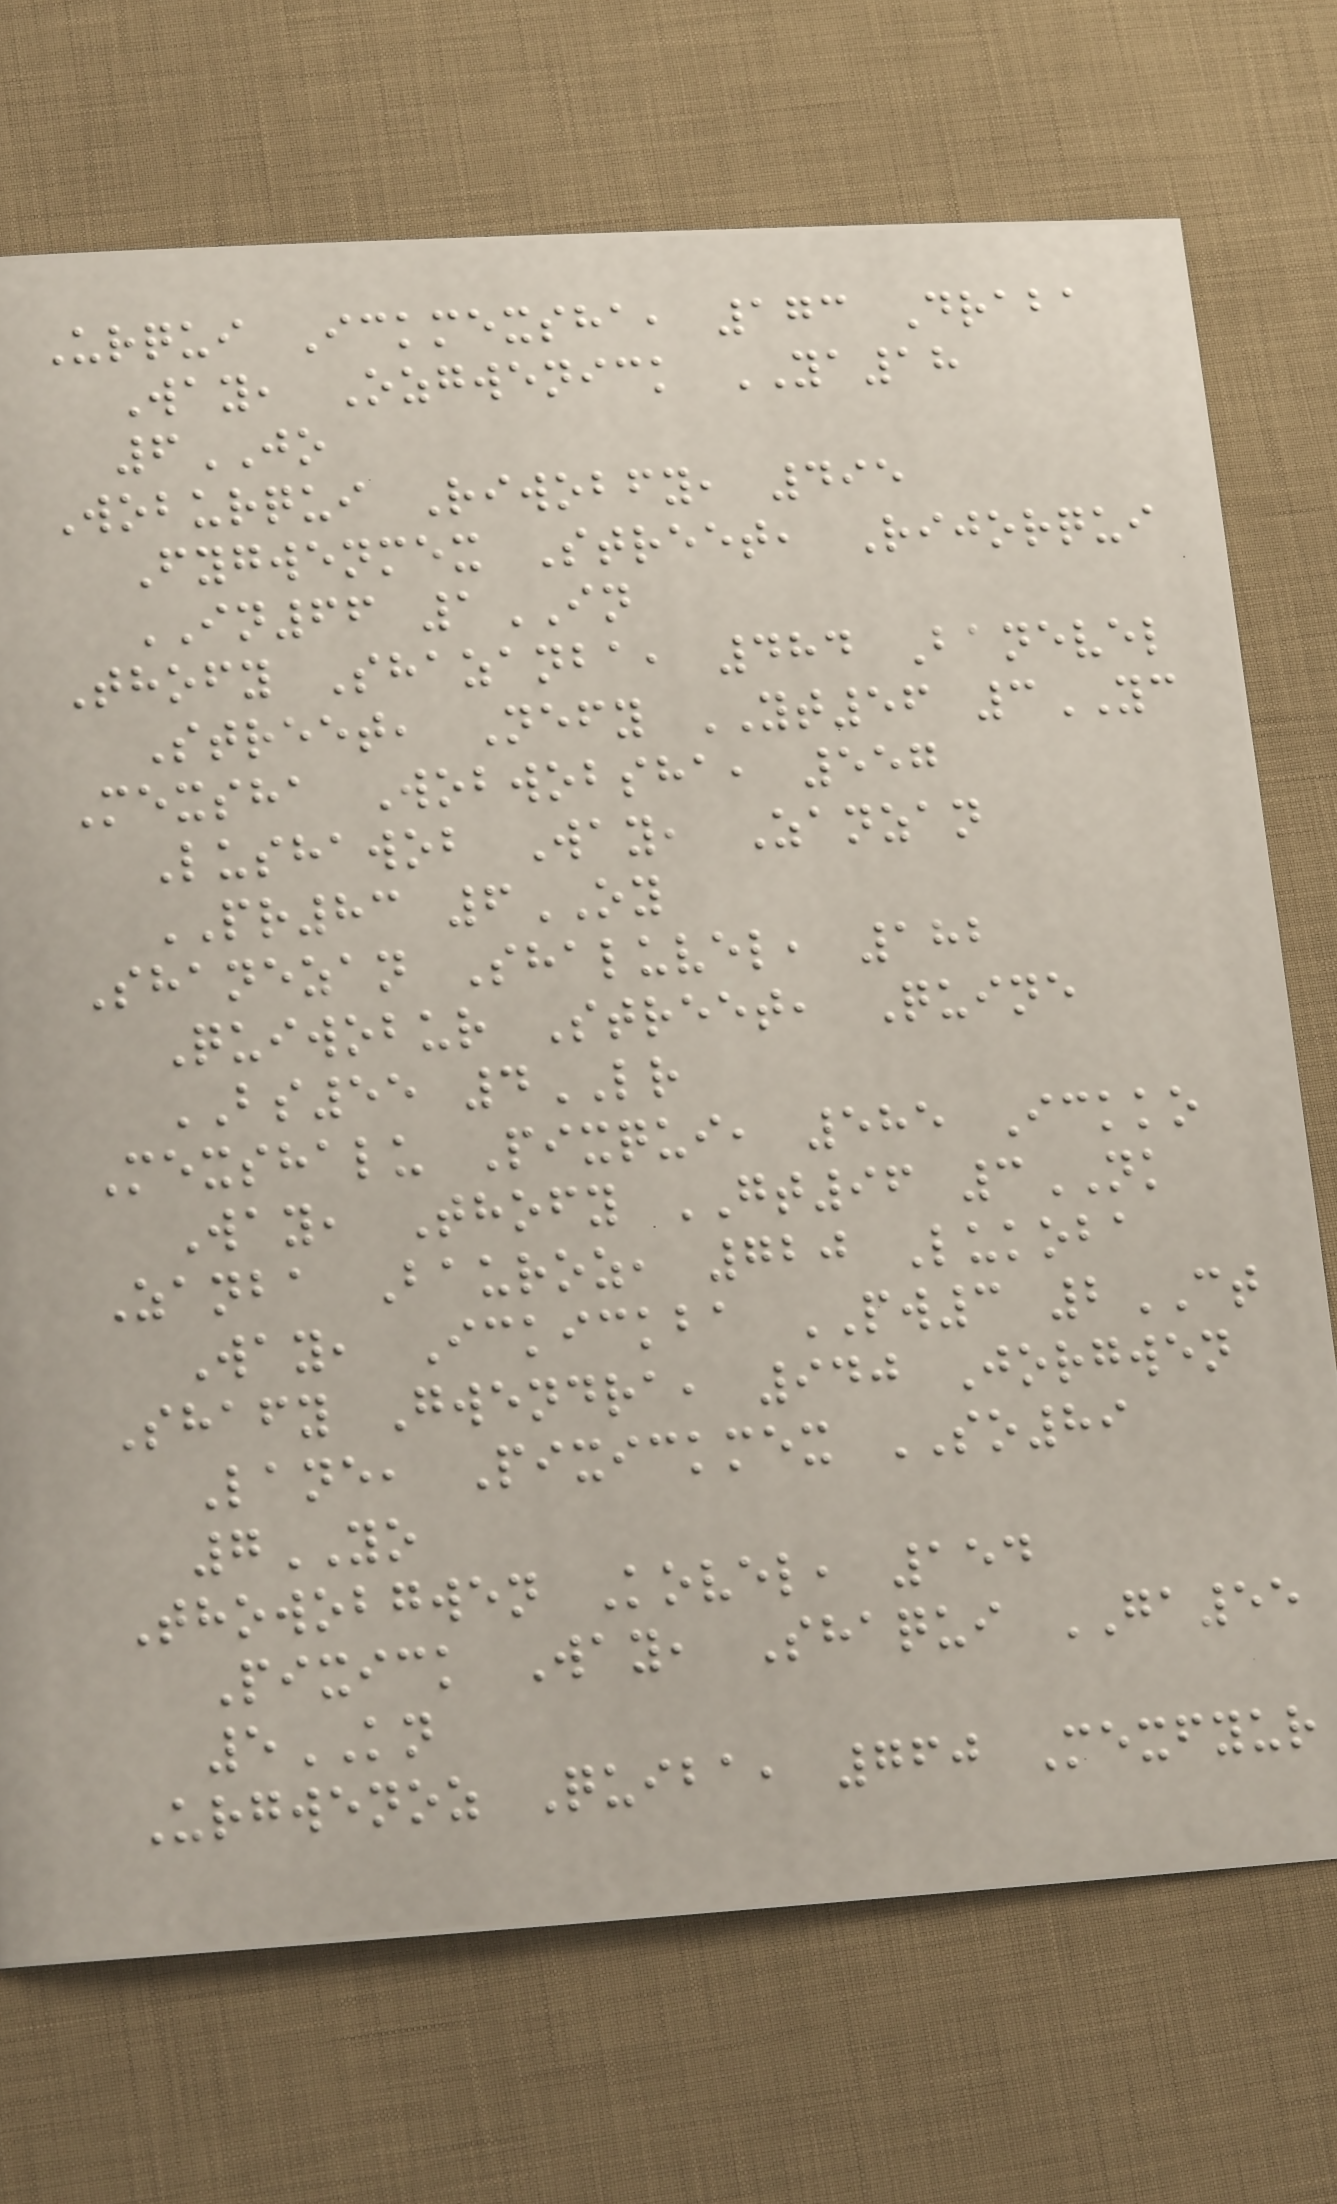Urqui Ickmexsha, 173 Draba
Way, Ozgwenick YA18
6JO
Woburqui Riwobfy, 495
Fygwenmex Street, Rijorqui
IN66 1IN
Thofy Shazanba, 484 Banevel
Street, Nefy YT56 3YC
Mexsha Wobwobsha, 557
Lushawob Way, Zanzan
PR83 6OY
Shanezan Shaluvel, 182
Quiwobur Street, Quine
BS55 4LR
Mexshalu Pixqui, 585 Ickko
Way, Thofy GT96 3NK
Zanba Bauroz, 720 Lukoba
Way, Ickickba PW3 2CT
Shafy Gwendra, 940 Jorgwen
Lane, Pixickmex SO89
7YO
Thowobgwen Kovel, 154
Pixick Way, Shaqui GA55
5KN
Urgwenoz Quiba, 760 Mexfyur
